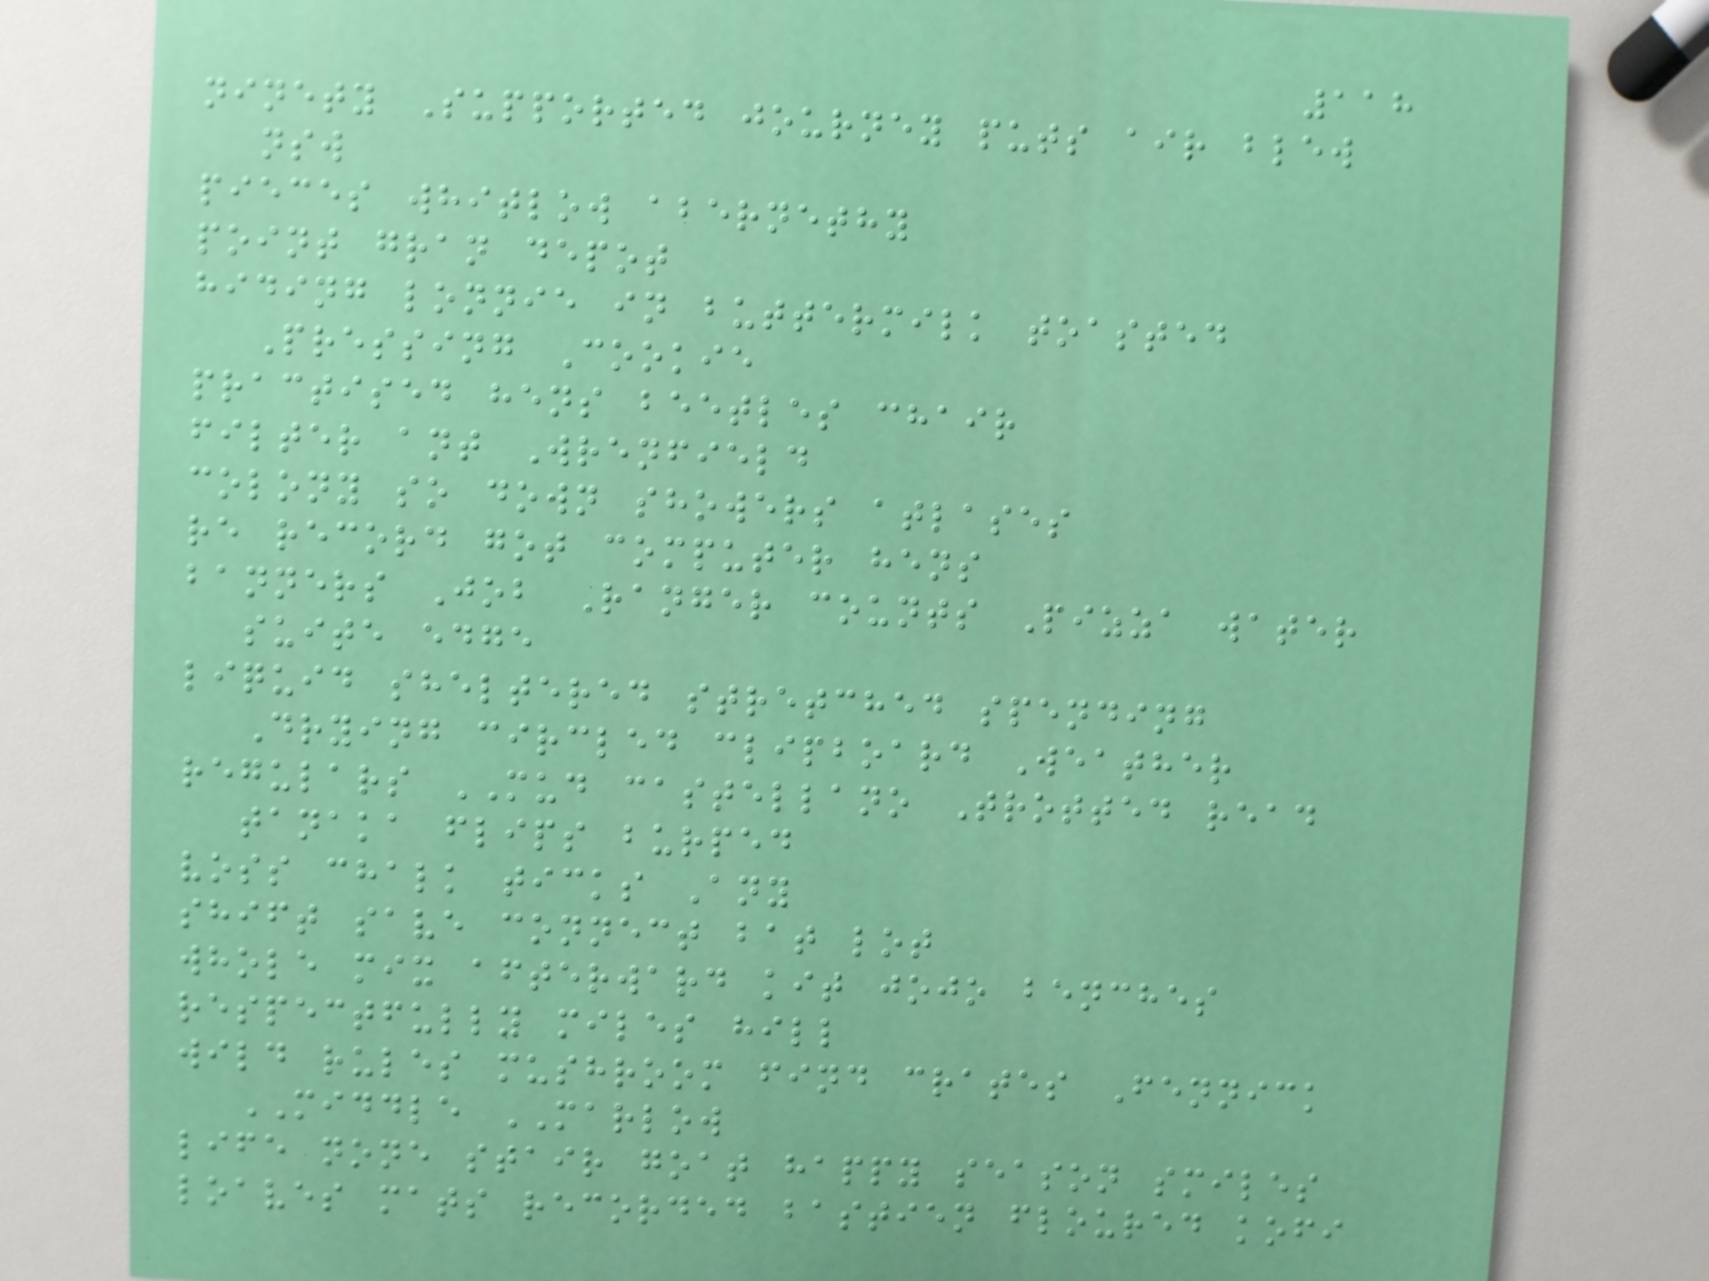118
ninety Supported journey puts air blew
nsw
pieces whitlow abernethy
point gran depot
hiding lonnie in buttermilk toasted
Pressing Cookie
practised hens beetles chair
filter ant Wrenfield
colony so down showers atlases
re record got computer hens
banners Job Ranger counts Pizza water
suite edge
liquid sheltered stretched spending
Drying circled clipboard Weather
regulars MUD castellano Trotted read
tanaka flips burped
voss chalk ticks Any
shift save connect bat lot
whole mix afterward kit jojo benches
respectfully miles hill
wild rules mushroom find crates Fennick
MIDDLE MARLOW
life none stair goat happy season smiles
loaves mats recorded bastien floured kofi
